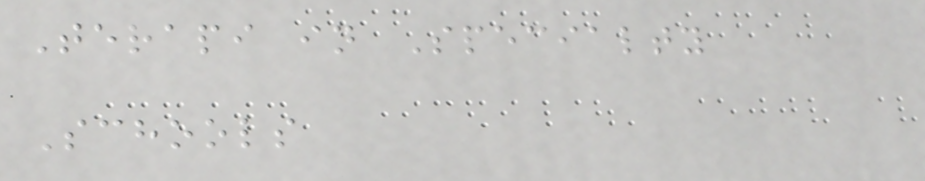Terapi in Specialty
Schools
